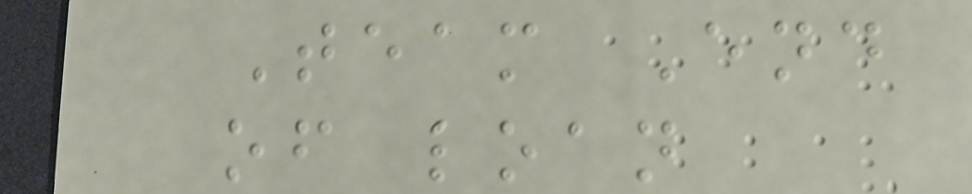Team End
of loan
